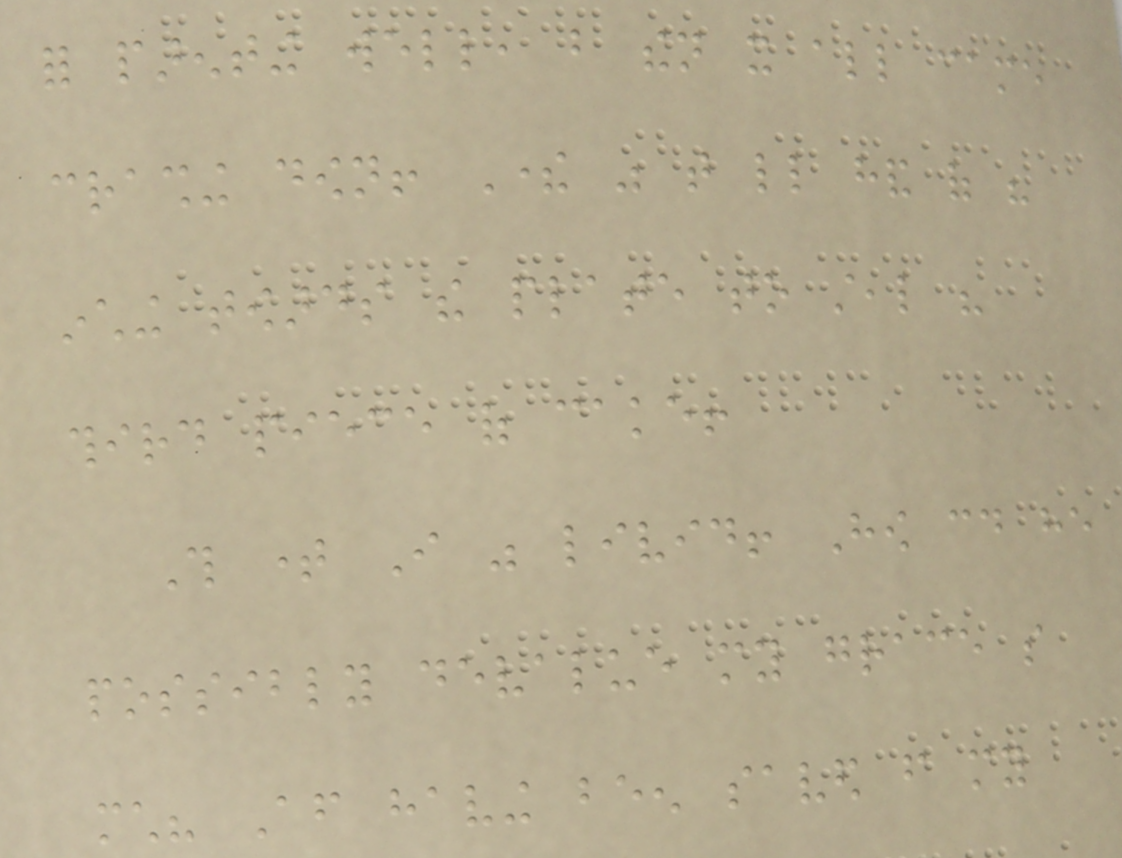for parenting well, but then it all came
crashing down! There was that little hand of his
inching towards the plate to steal his
third piece of cake!
This time I was livid! How could he
possibly devalue my grace so
much? After having been saved from my
